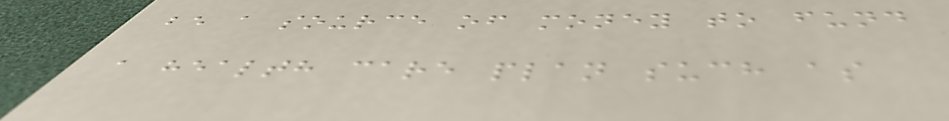be a source of money to fund
a health care plan such as
